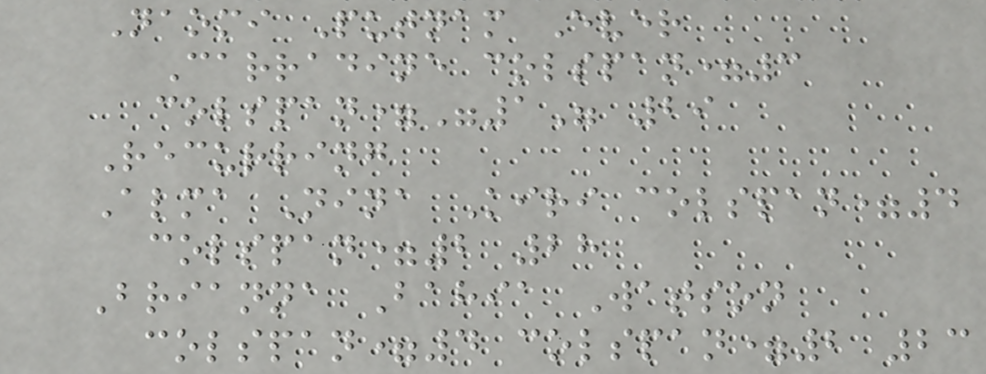Naomi Putnam Ever
Carradine colspan=3
colspan="1" 29
Recurring
Alma Nina Kiri colspan=4
colspan=2 28
Brianna Bahia Watson
colspan=4 colspan=2 23
